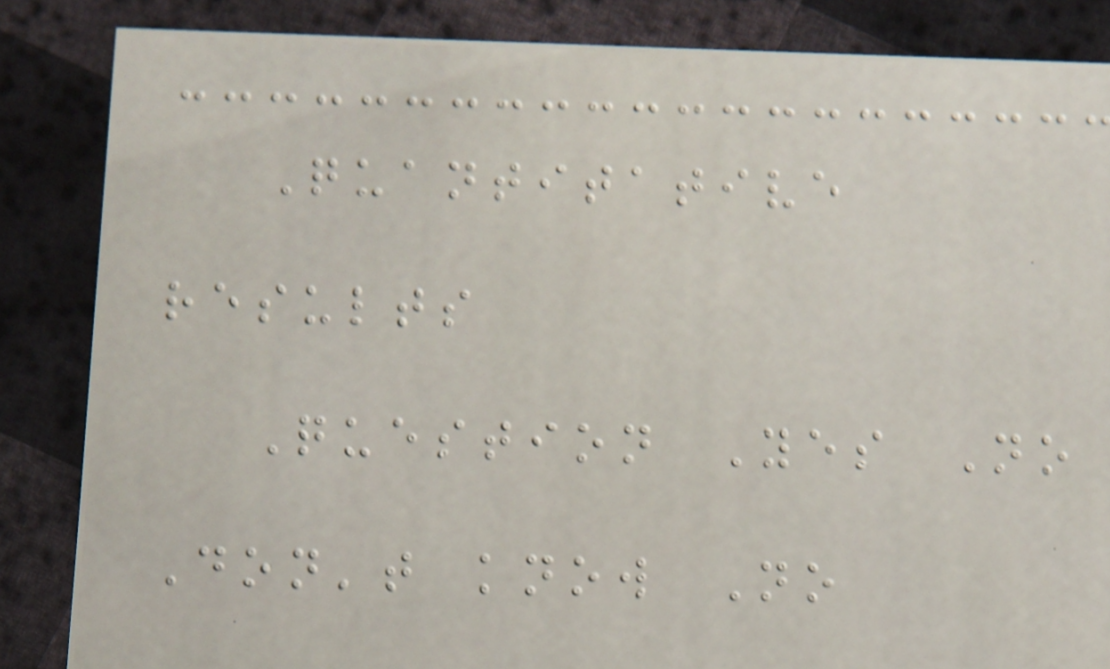Quantitative
results
Question Yes No
Don't know No
